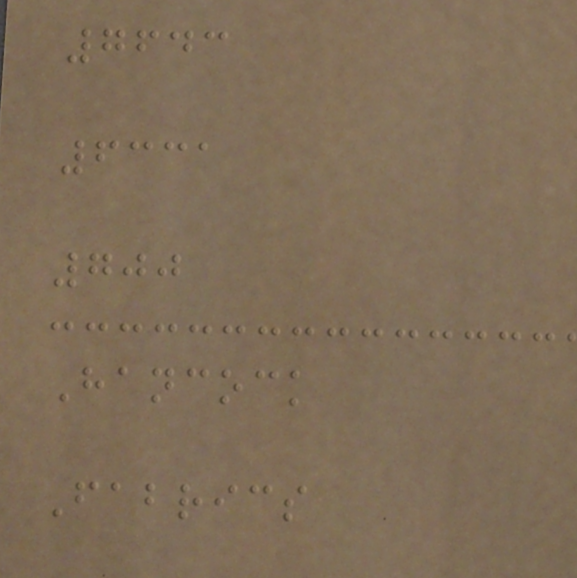7643
6331
700
Hancock
Fabrics
